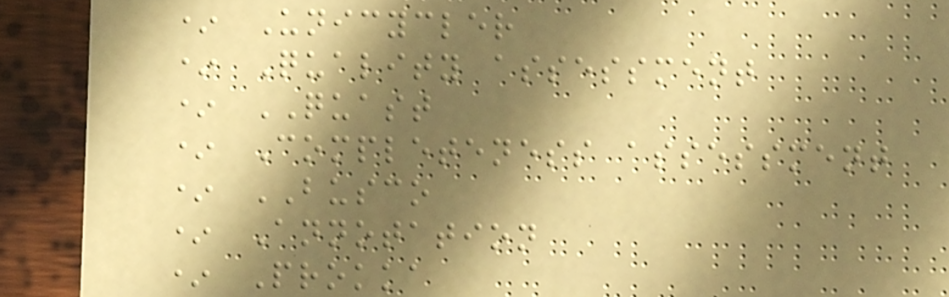* Unicycler
* Quality assessment
* QUAST
* Completeness assessment
* BUSCO
* Annotation
* Prokka
